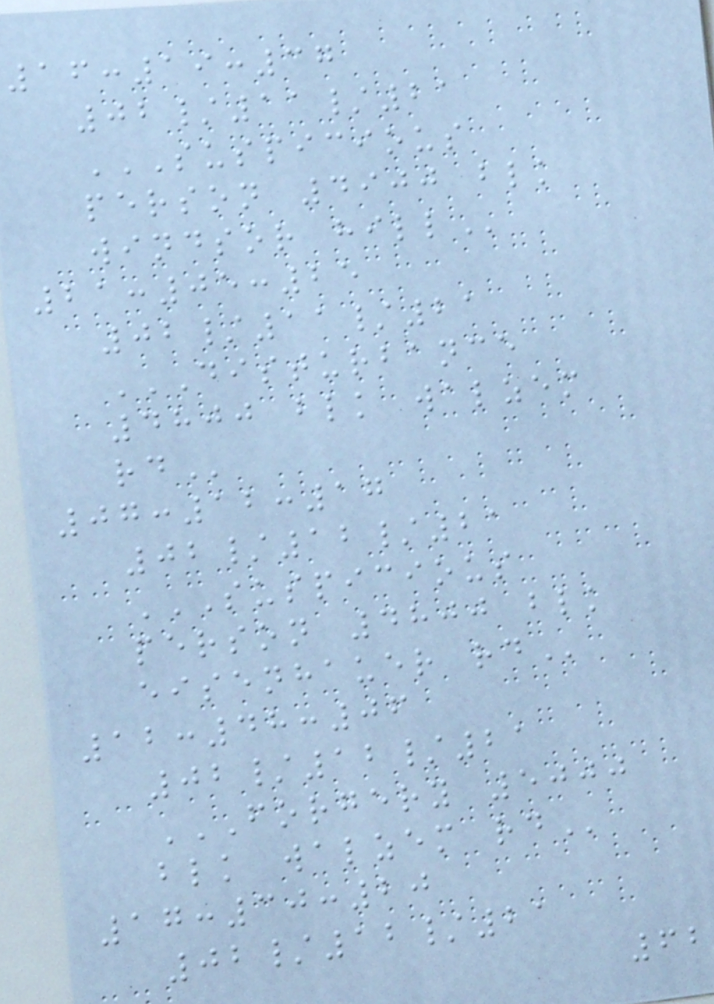16:19:37
02/11/21
SUSPICIOUS
PERSON 4900 BLK
WINDSOR HILL
21:05:25
02/11/21
DISTURBANCE
4800 BLK WALZEM
RD
07:12:17
02/12/21
SUSPICIOUS
PERSON 4800 BLK
EISENHAUER RD
12:48:06
02/12/21
FORGERY 5000
BLK WALZEM RD
17:30:20
02/12/21
62
